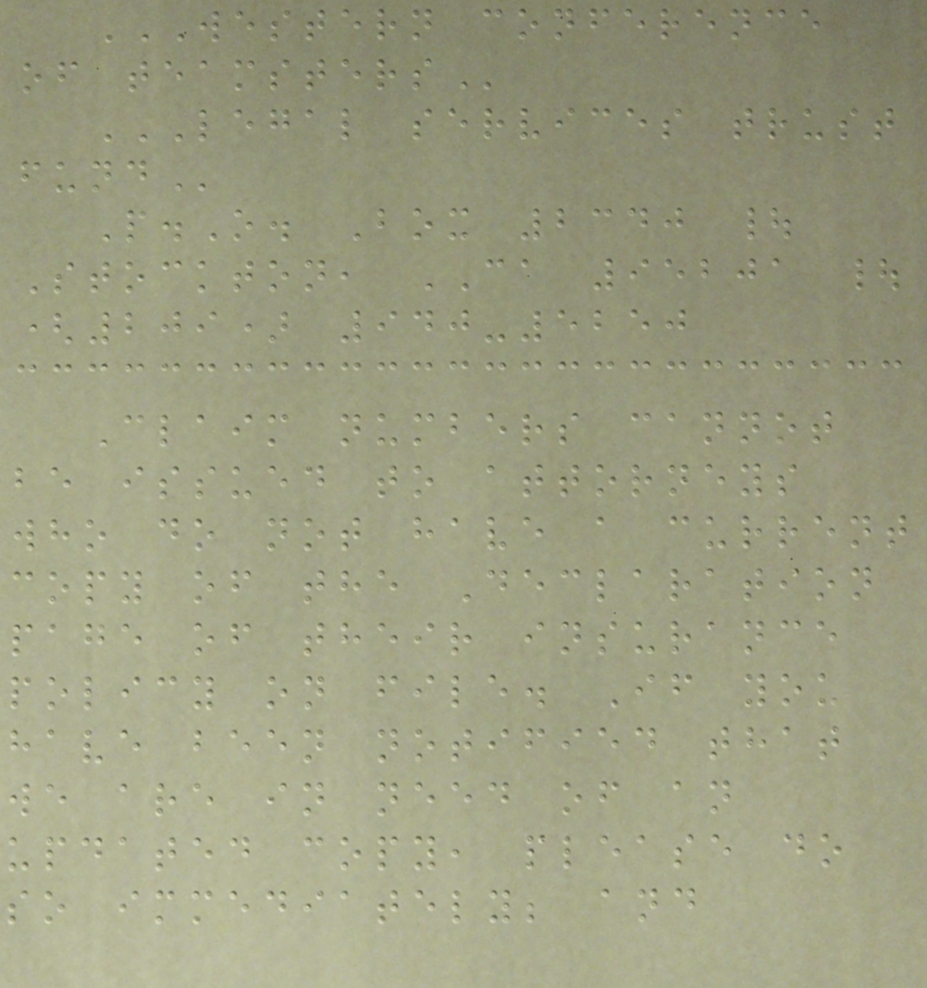WESTERN CONFERENCE
OF TEAMSTERS
LEGAL SERVICES TRUST
FUND
P.O. Box 2340 |
Stockton, CA 95201 |
(209) 940-5250
Claim numbers cannot
be issued to attorneys
who do not have a current
copy of the Declaration
page of their insurance
policy on file. If you
have been notified that
we are in need of an
updated copy, please do
so immediately; and
